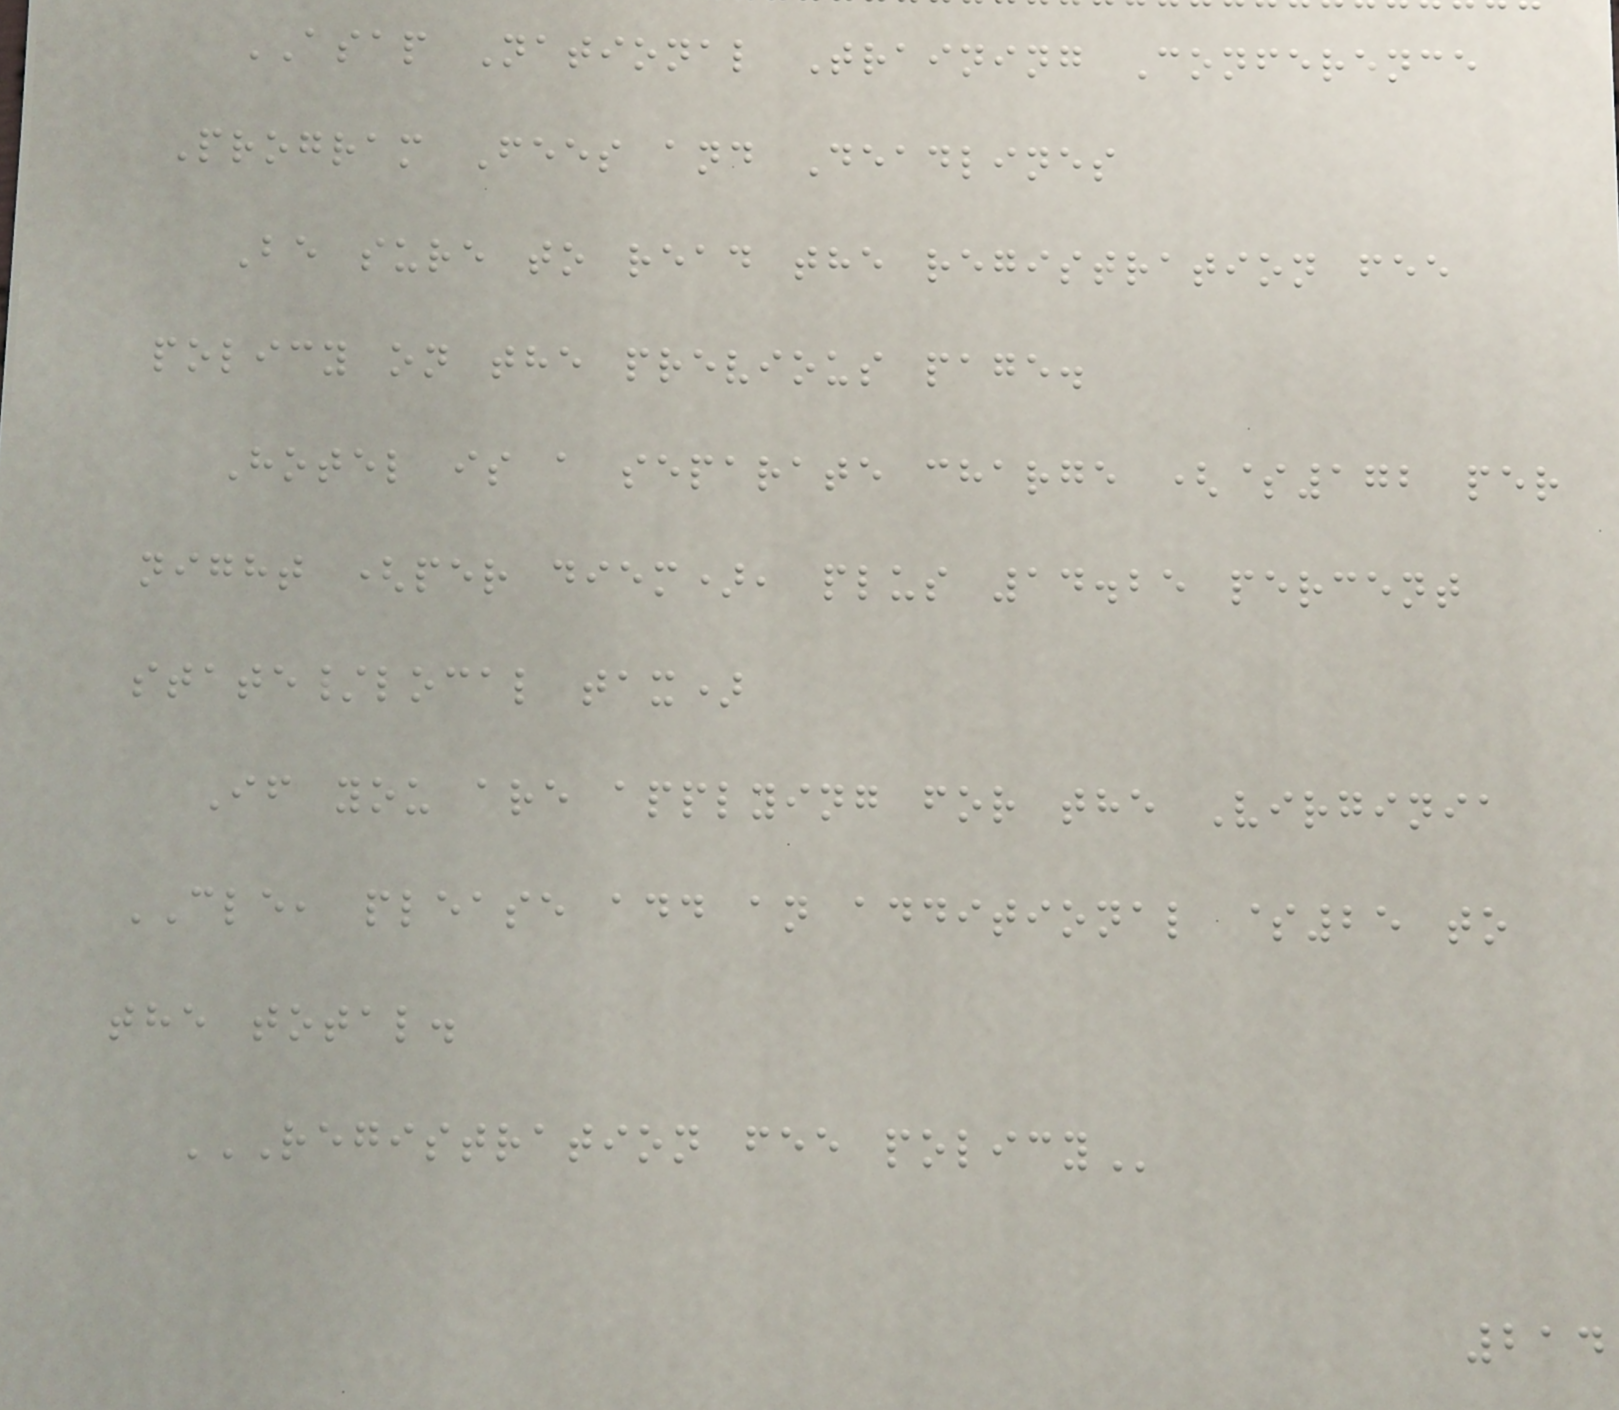ASAP National Training Conference
Program Fees and Deadlines
Be sure to read the registration fee
policy on the previous page.
Hotel is a separate charge ($172 per
night (per diem), plus 14.25 percent
state/local tax)
If you are applying for the Virginia
CLE, please add an additional $25 to
the total.
REGISTRATION FEE POLICY
214
